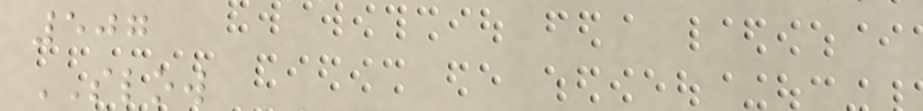507
SLOW
